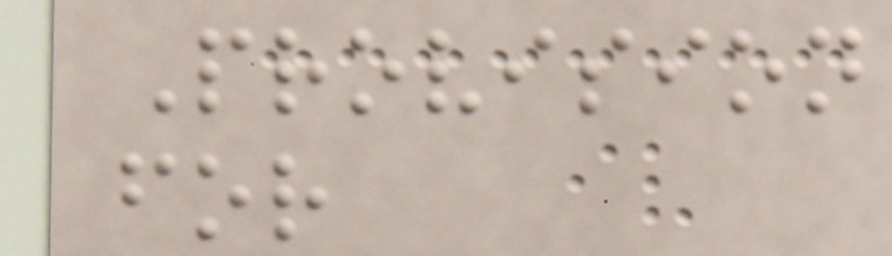Provision
for
